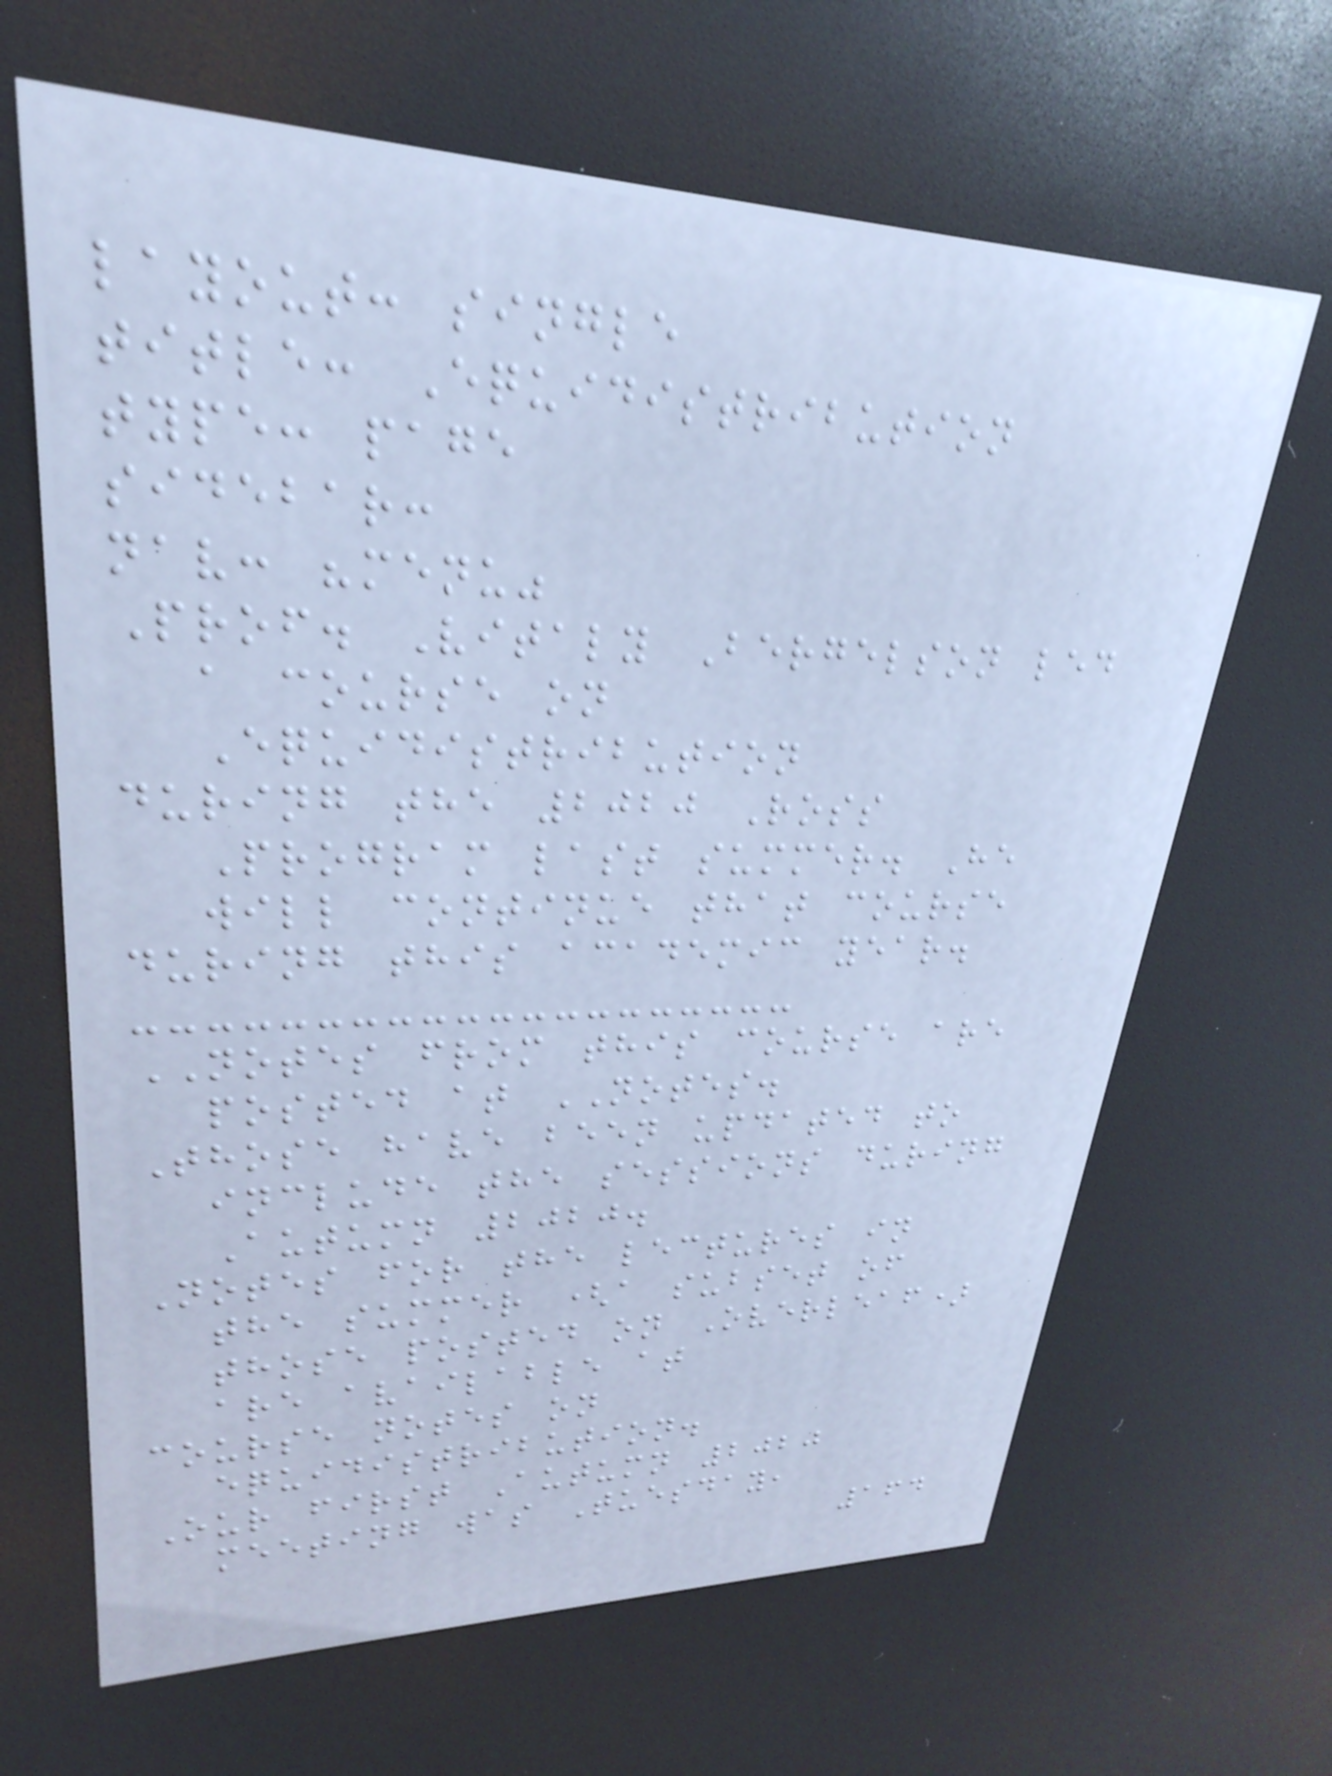layout: single
title: Equidistribution
type: page
sidebar:
nav: "menu"
Prof. Vitaly Bergelson led
a course on
Equidistribution
during the 2020 Ross
Program last summer. He
will continue that course
during this academic year.
NOTES from this course are
posted at NOTES.
Those have been updated to
include the sessions during
Autumn 2020.
Notes for the lectures in
the summer (a subset of
those posted on Overleaf)
are available at
course notes on
equidistribution.
Our first Autumn 2020
meeting was Tuesday,
164
